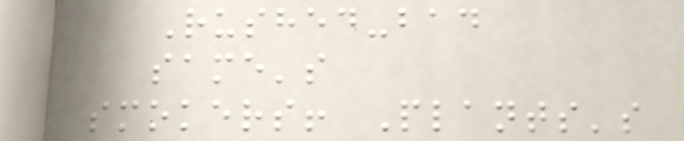Rushed-bad
same's
smokers! Plants's
